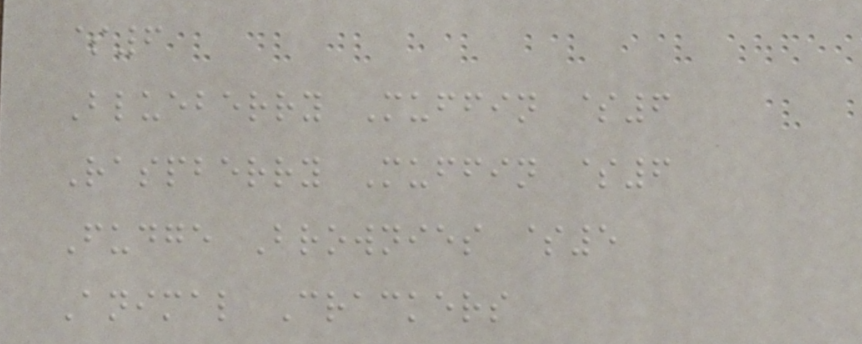$6
Blueberry Muffin $6
Raspberry Muffin $6
Fudge Brownies $5
Animal Crackers
